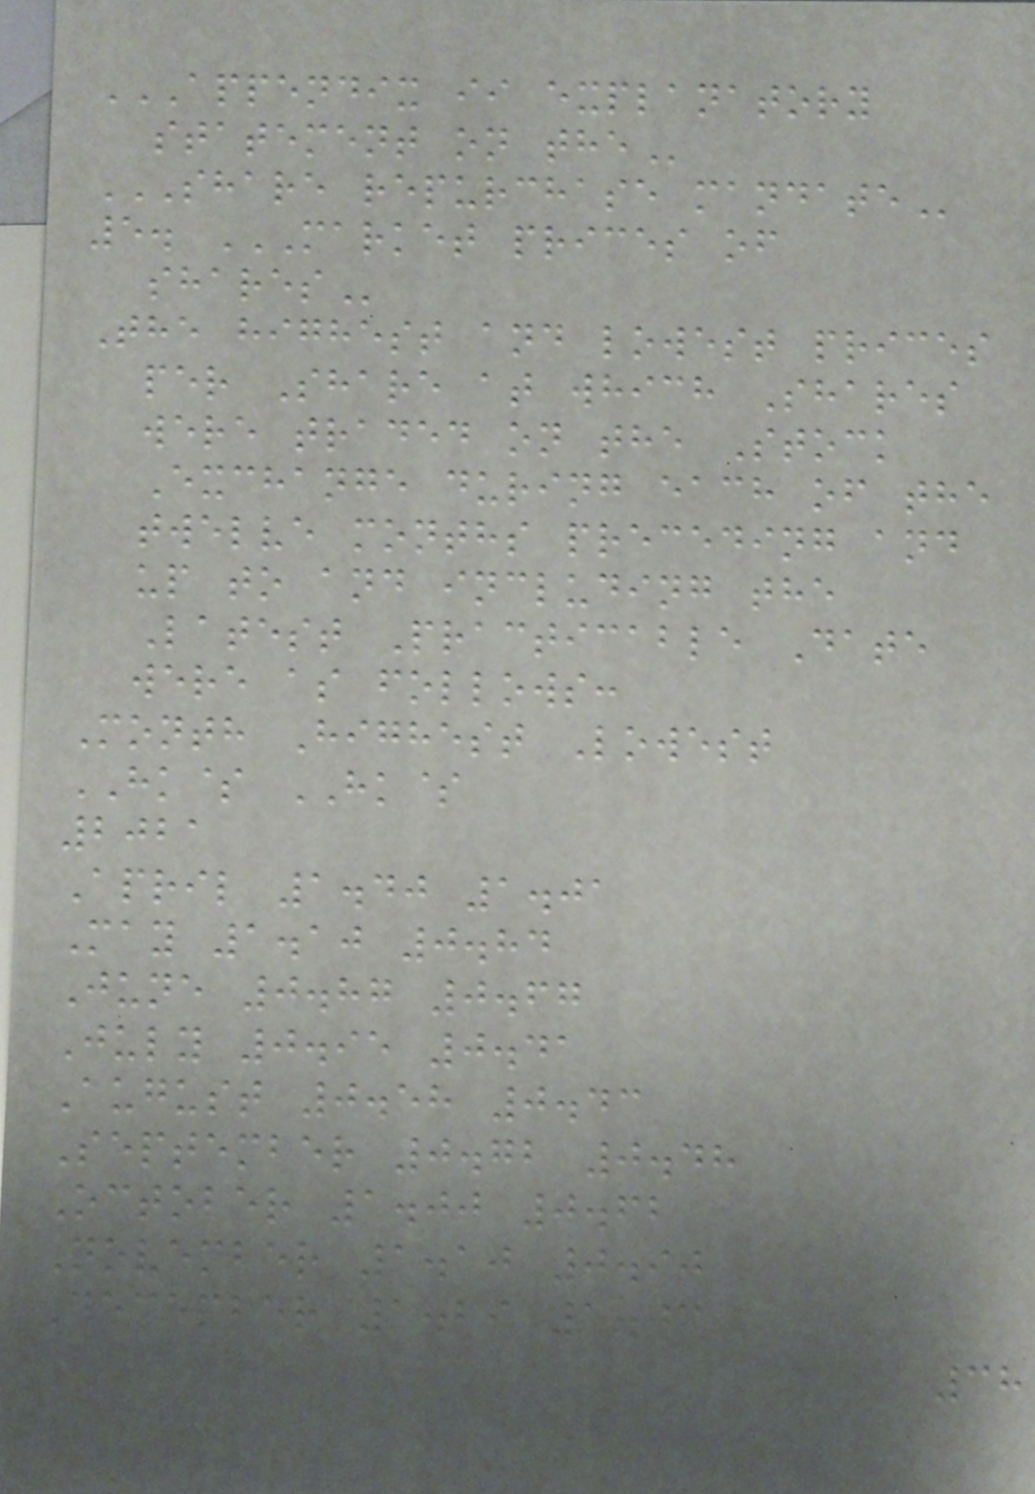APPENDIX II EXPLANATORY
STATEMENT ON THE
SHARE REPURCHASE MANDATE
5. MARKET PRICES OF
SHARES
The highest and lowest prices
per Share at which Shares
were traded on the Stock
Exchange during each of the
twelve months preceding and
up to and including the
Latest Practicable Date
were as follows:
Month Highest Lowest
HK$ HK$
2021
April 1.40 1.01
May 1.10 0.84
June 0.87 0.67
July 0.95 0.41
August 0.58 0.43
September 0.72 0.48
October 1.00 0.62
November 1.10 0.90
December 1.29 1.03
38
